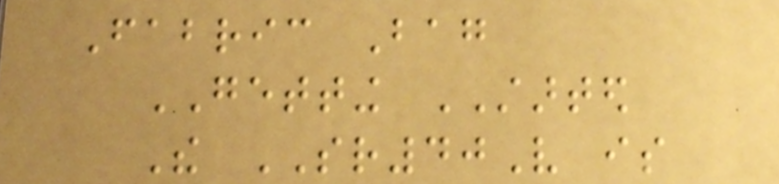Fabric Bag
GETTING STARTED
The SR40V is
